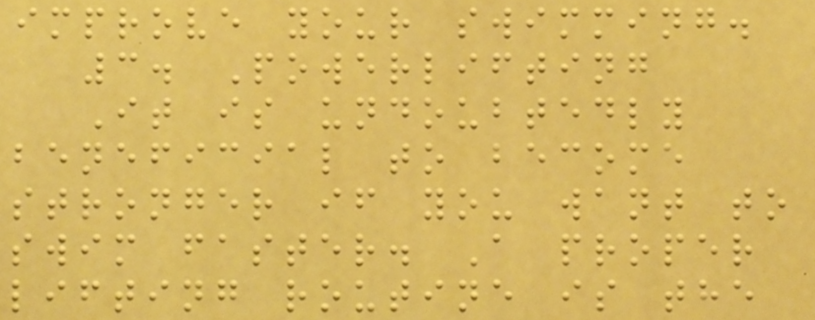improve your swimming.
3. Powerlifting
It is undoubtedly
beneficial to become
stronger if you want to
swim faster. A proper
lifting routine is the
